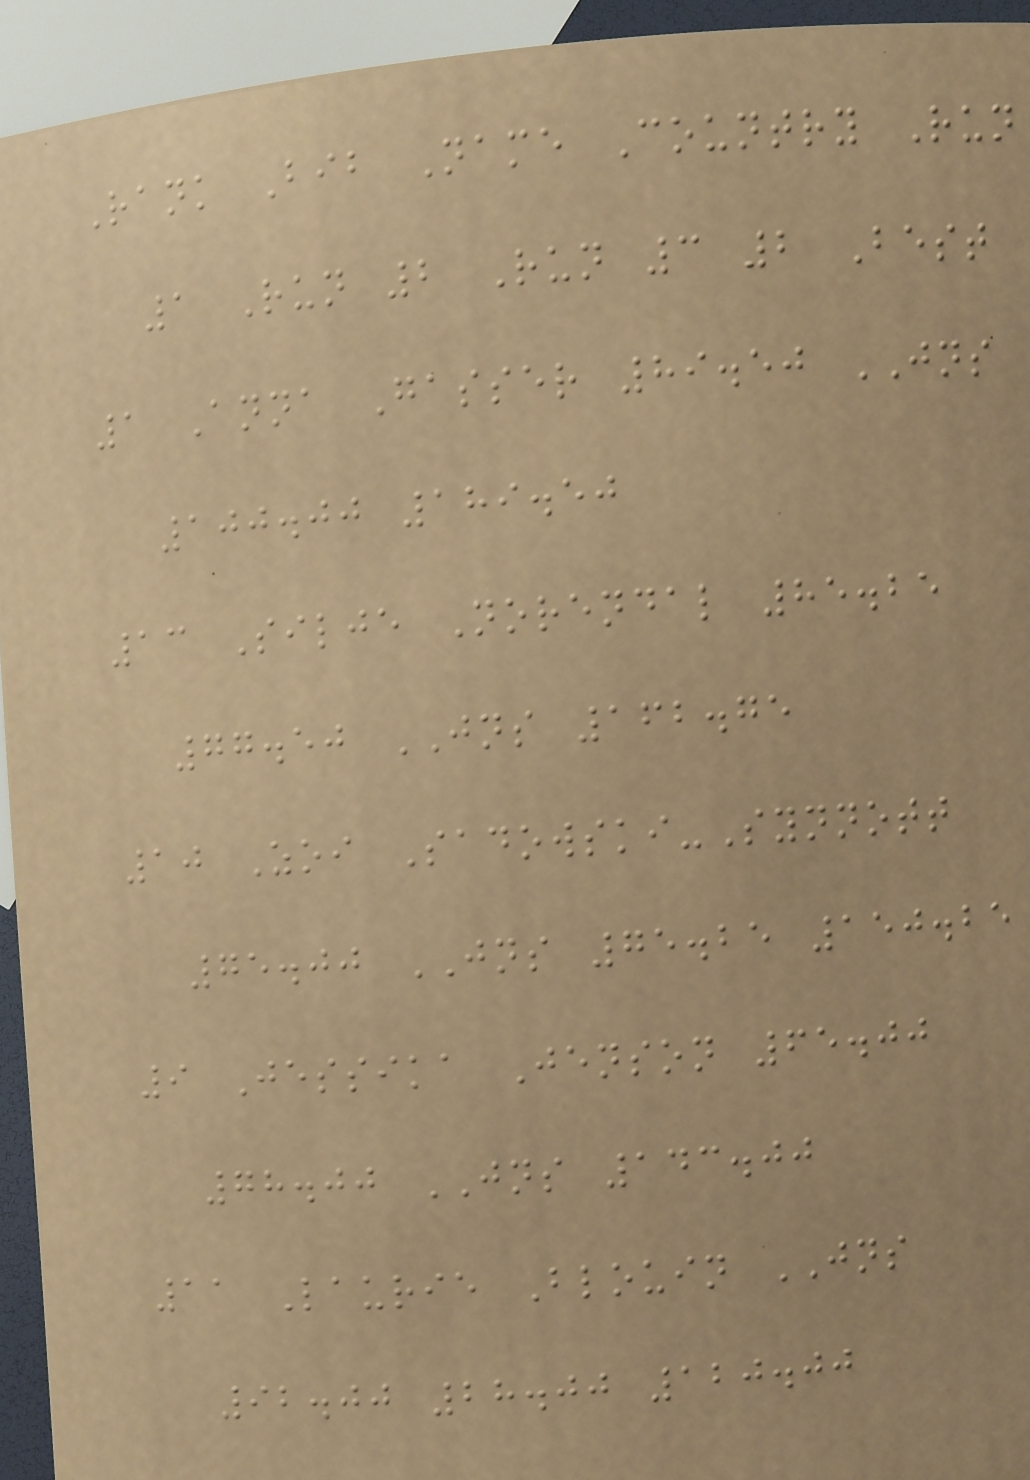Rank Bib Name Country Run
1 Run 2 Run 3 2 Best
1 Anna Gasser 89.50 JNS
100.00 189.50
13 Silje Norendal 85.25
77.50 JNS 162.75
10 Zoi Sadowski-Synnott
75.00 JNS 75.25 150.25
9 Jessika Jenson 65.00
78.00 JNS 143.00
11 Laurie Blouin JNS
92.00 28.00 120.00
